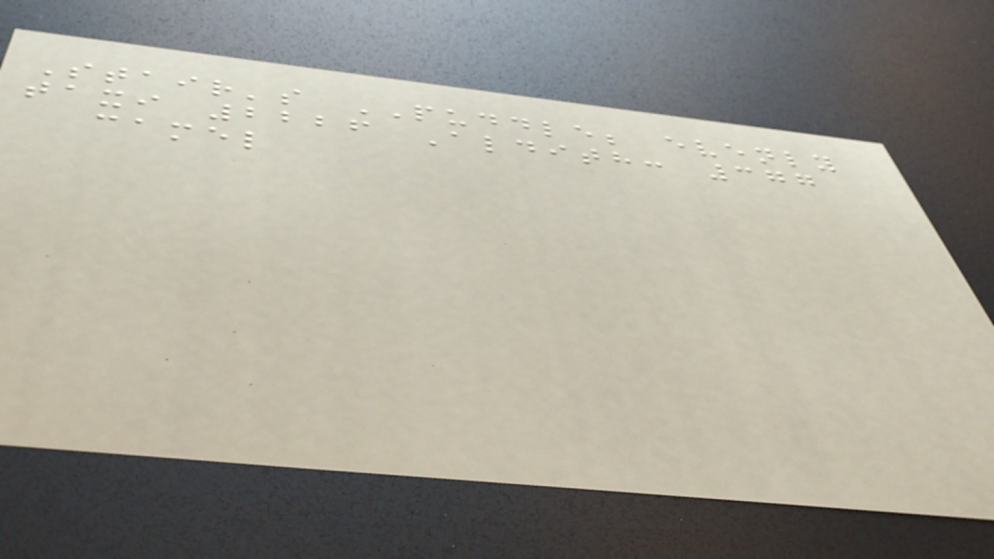Stair's PUDDLE; evenly
taxi 2226 Aldith: 377
camel
